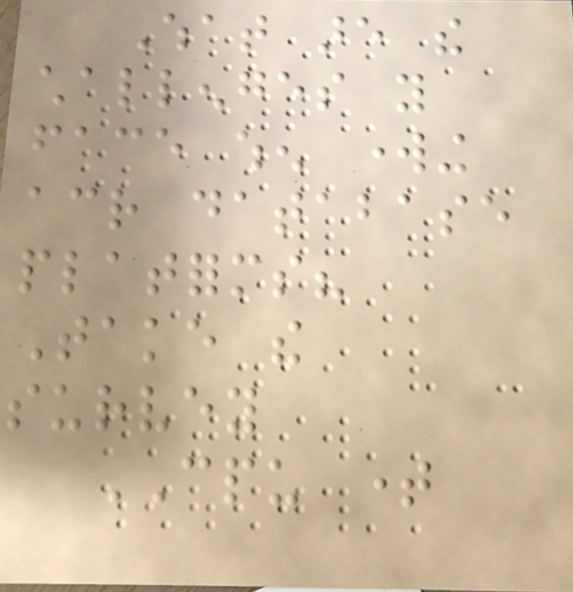What are the
challenges you
face when working
across database
platforms?
Take the
survey
CPU time
